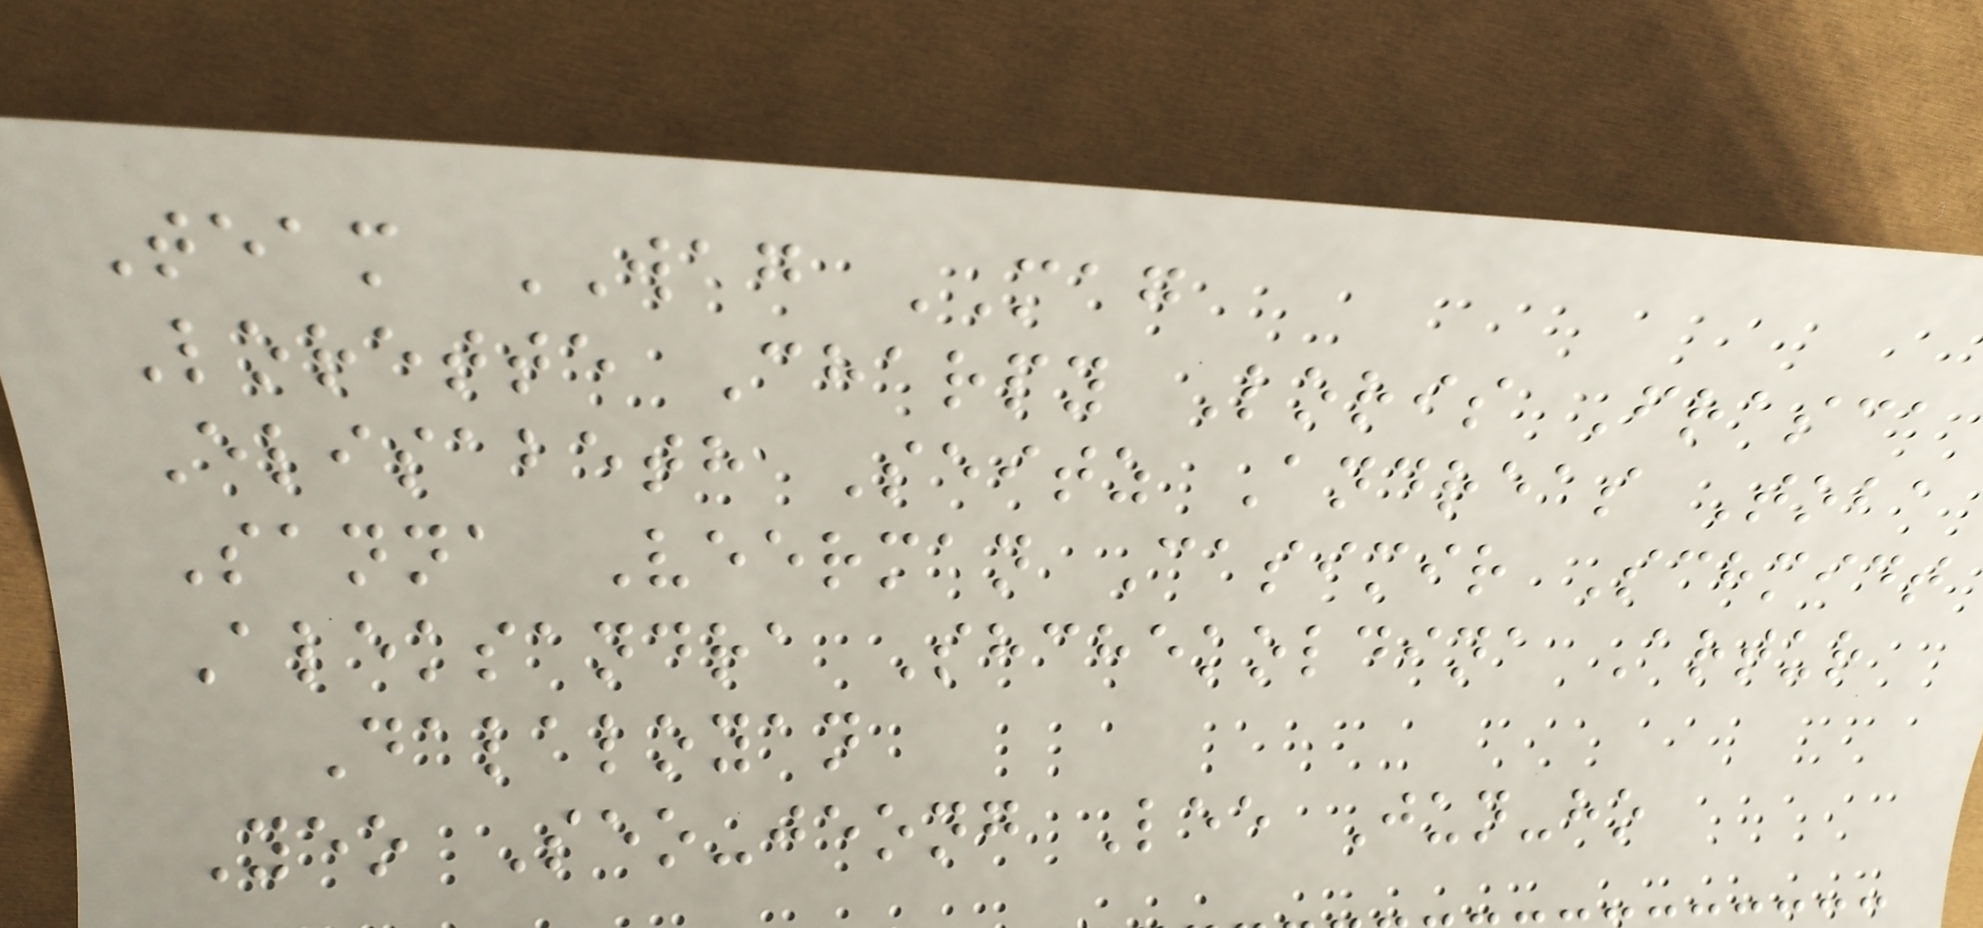Team WAG MAG
Lorette Charpy Loris Frasca
Elisabeth Seitz Andreas Toba
Sanna Veerman Casimir Schmidt
Aleksandra Shchekoldina Artur
Dalaloyan
Yeo Seo-jeong Lee Jun-ho
